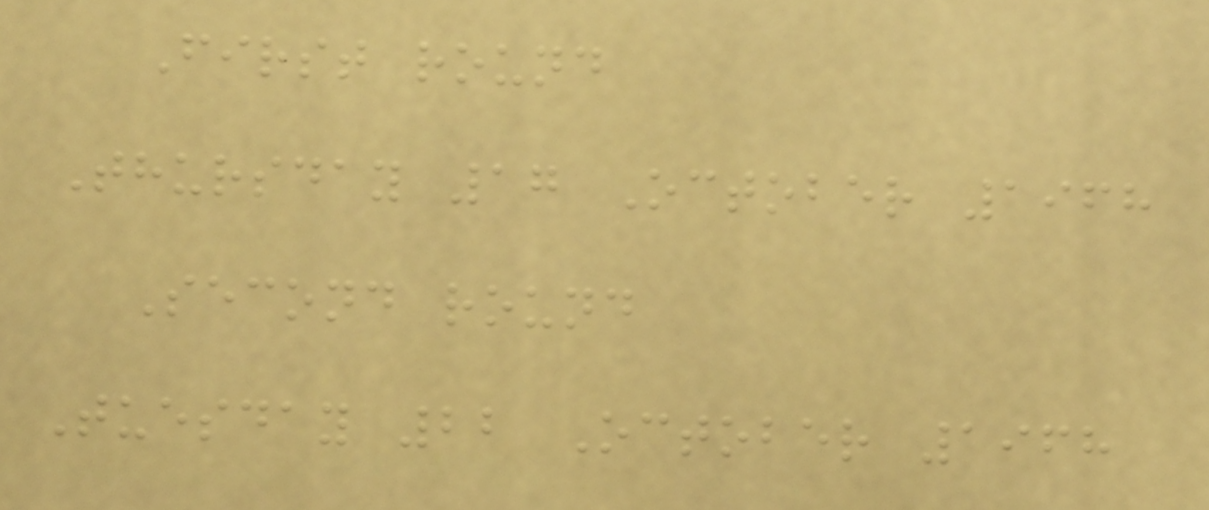First round
Thursday 17 October 1968
Second round
Tuesday 22 October 1968
